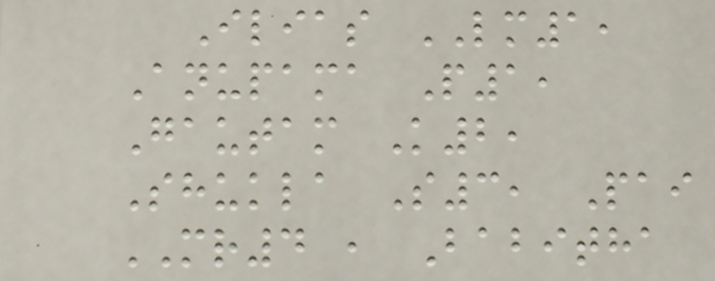Ilias LM1,
Anupama P1,
Gautam K2,
Shukla S3, Pai
MR4 , Babitha
